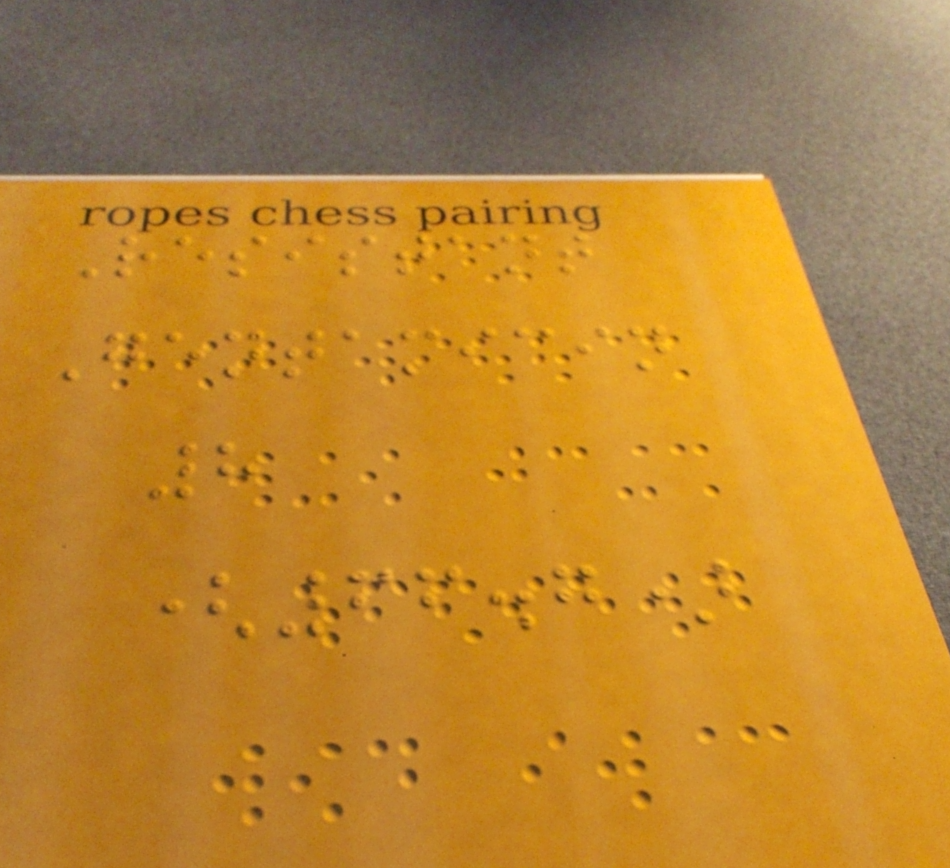Resistant
Gentamicin
8
(66.7)
